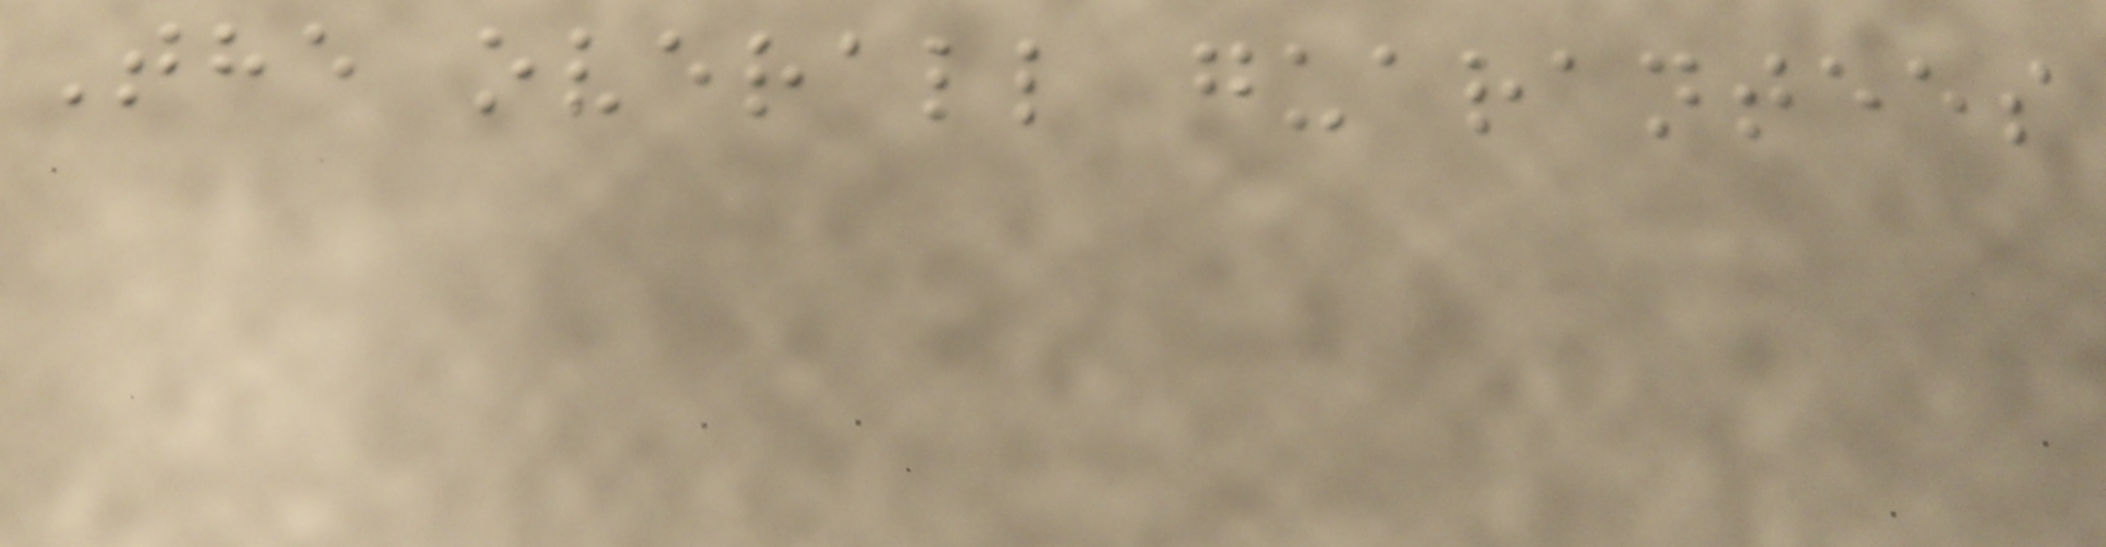The overall guarantees
